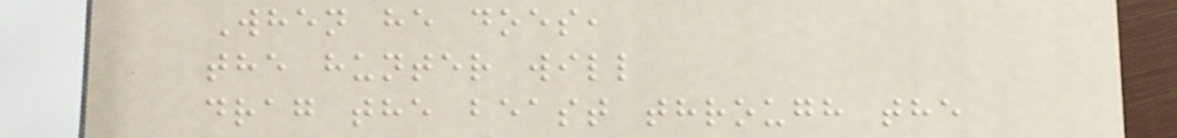When he does,
the hunter will
drag the beast through the
